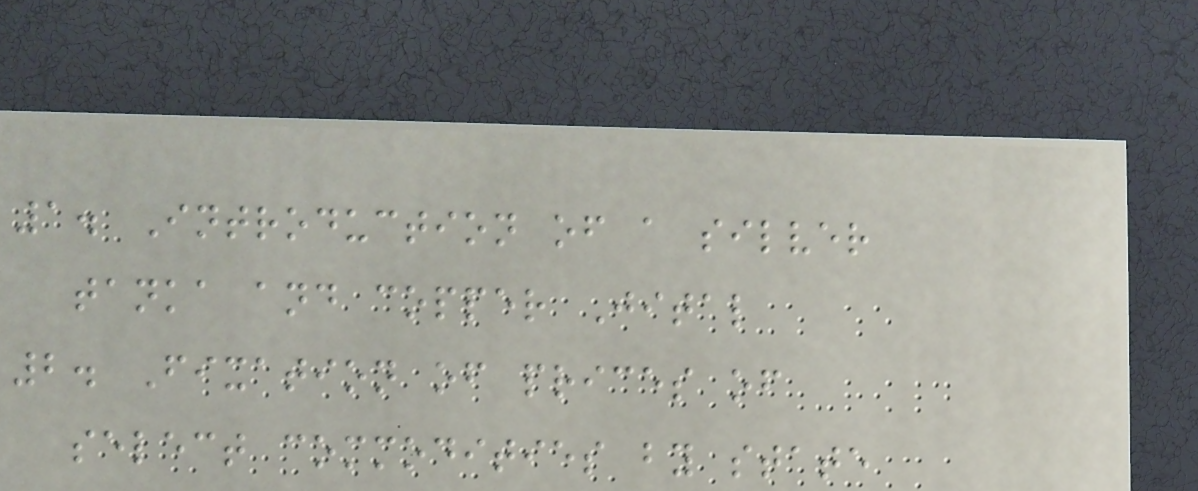1. Introduction of a silver
tanka and copper Jital
2. Fixation of prices of
select commodities by state
